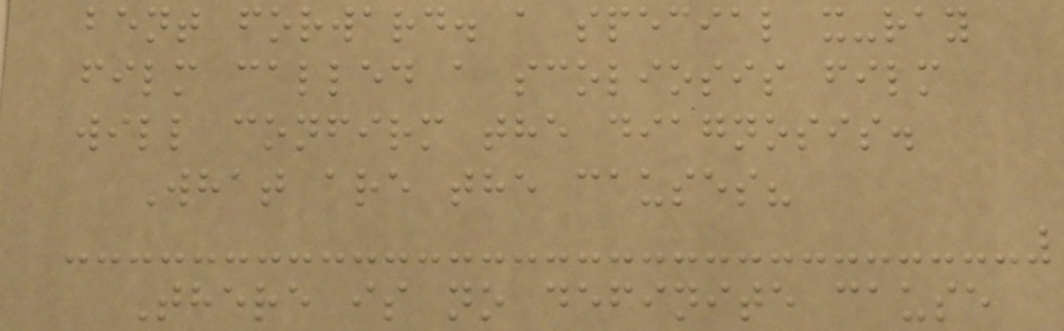bent forward. a special x-ray
film called a scoliosis film
will confirm the diagnosis.
What are the causes?
There is no definite cause
